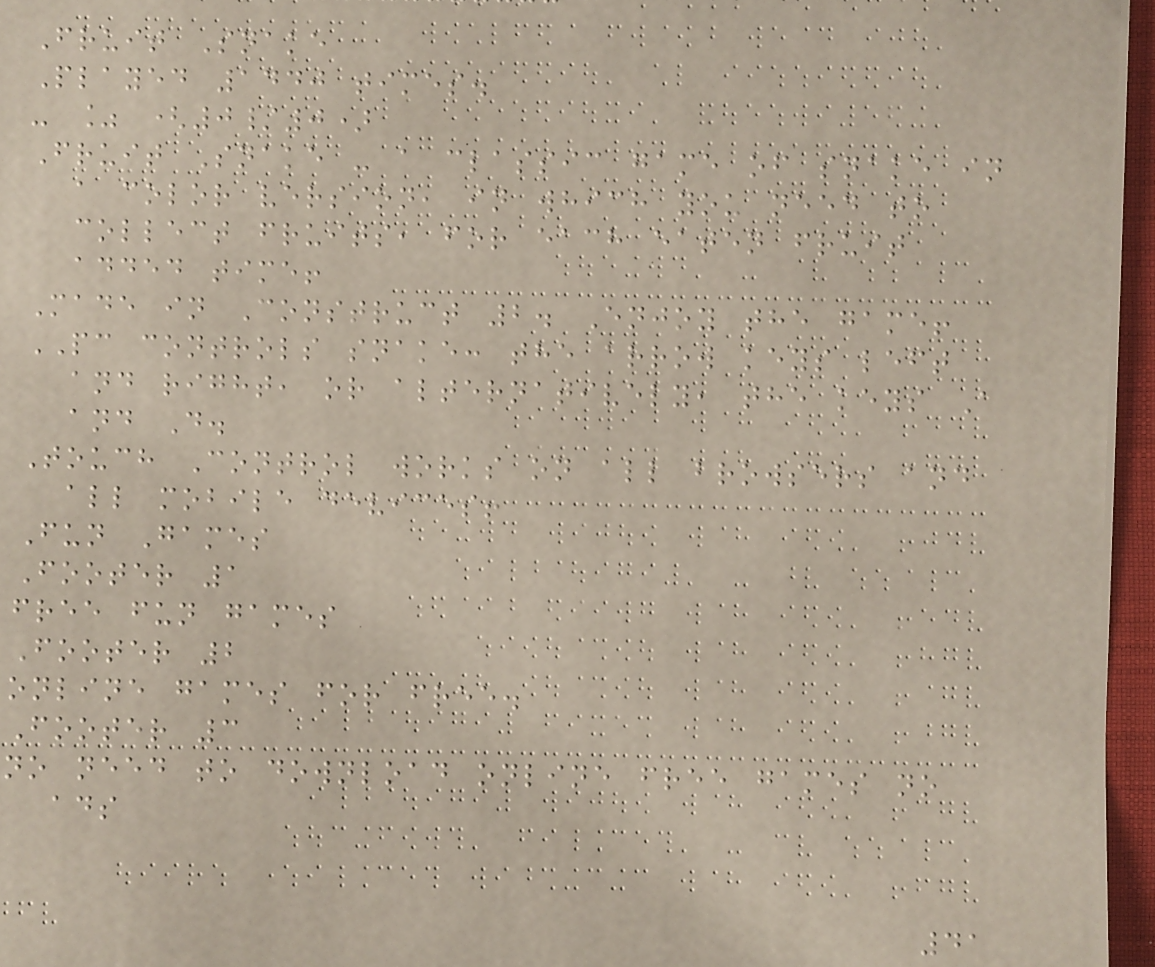Fruit Snake
Played 1440 times.
- % (0/0)
Fruit Snake - a classic game of snake in
a color version, in which you need to
collect fruits, for each eaten fruit
added time!
Made in Construct 2. Enjoy the game!
PC controls snake: the arrow keys left
and right, or alternatively, the keys A
and D.
Touch Control works on all browsers and
all mobile devices!
Fun Games
Footer 1
free fun games
Footer 2
online games for free.
Footer 3
no need to download online free games no
ads
41
